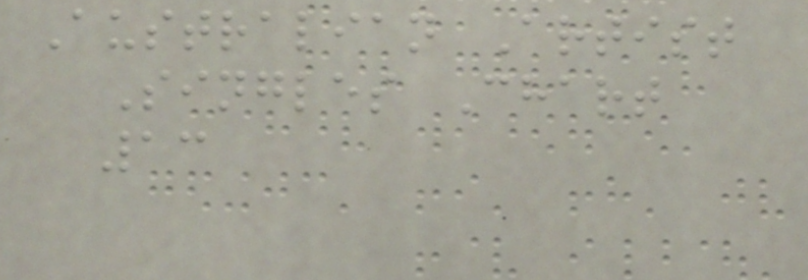Australian Artist
Singles Chart
13
